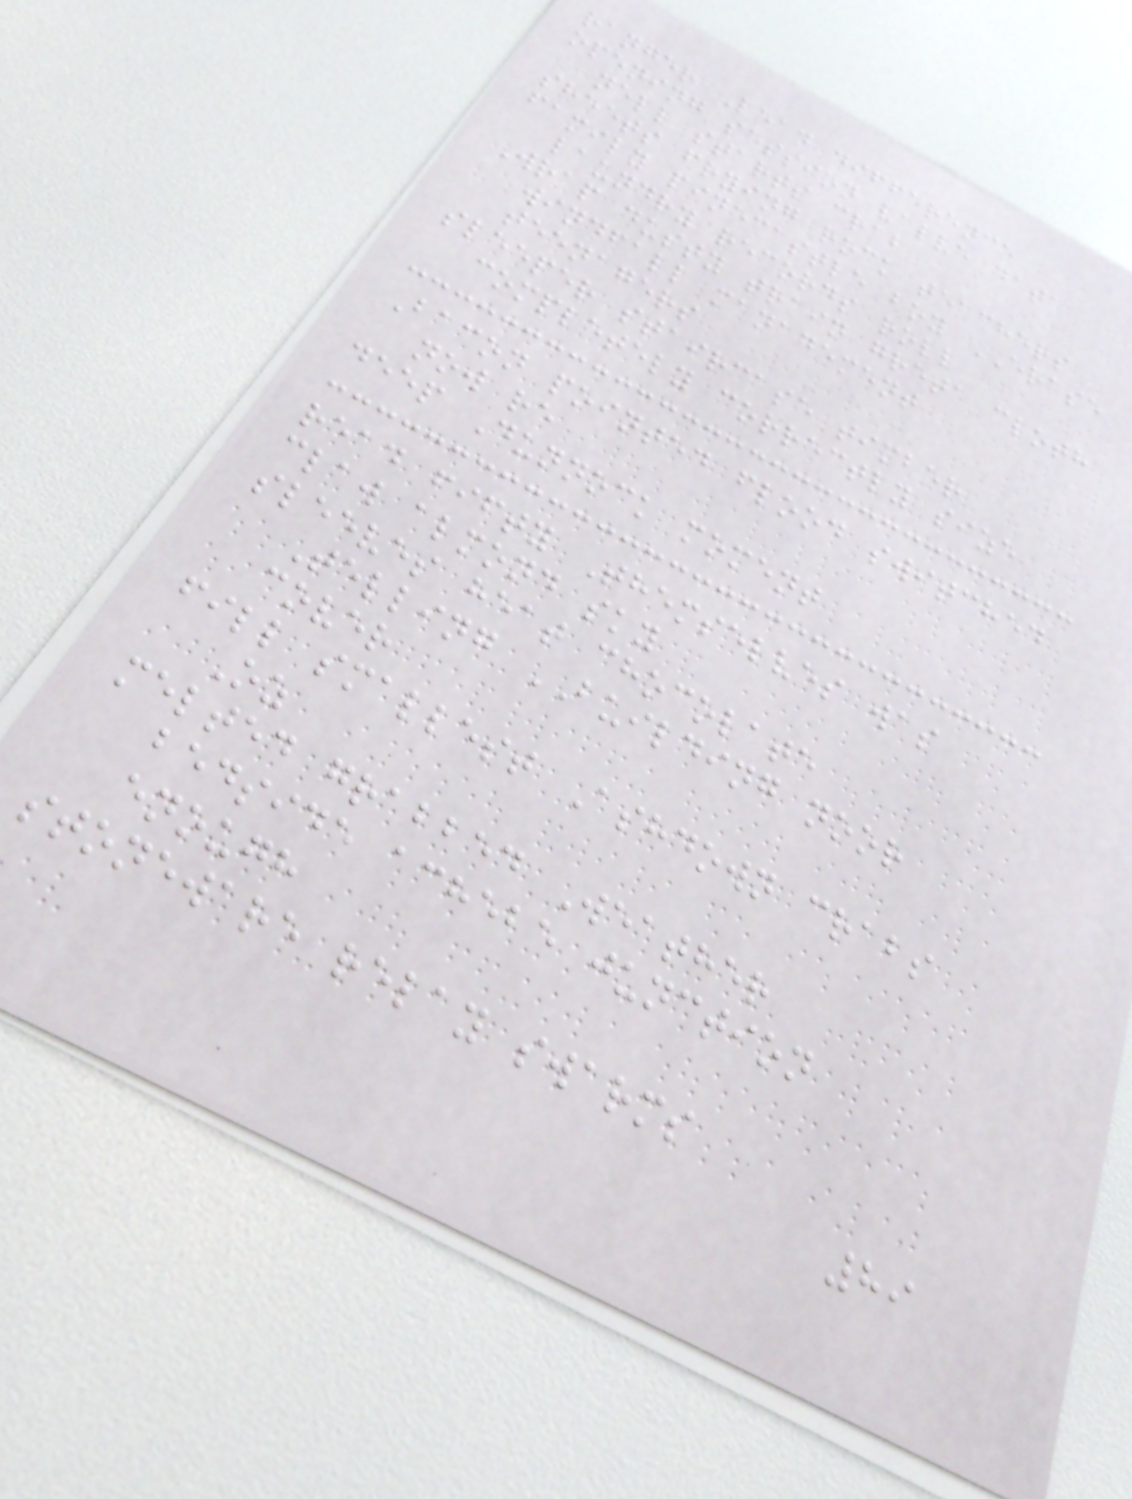ranger Lean difference
opening session valve data
nell starts crab
sheets frying rock teachers
family pinecastle boy ERASE
laundry records roll
Wrap dusty train greta cloth
windfall management
teenagers
sleeper staircase timber
completely correctly size
Bacon pointed flood switched
now re
deep Dunnock moment
read fifty Themselves was
claw almond sky
sleeves heat chocolate
Telling BUILDING noor
cover
fill smallest Ashdown crabs
Oz
melted grabbed Weather
bedside achebe junction
enough
stoneware relay swarms
89
